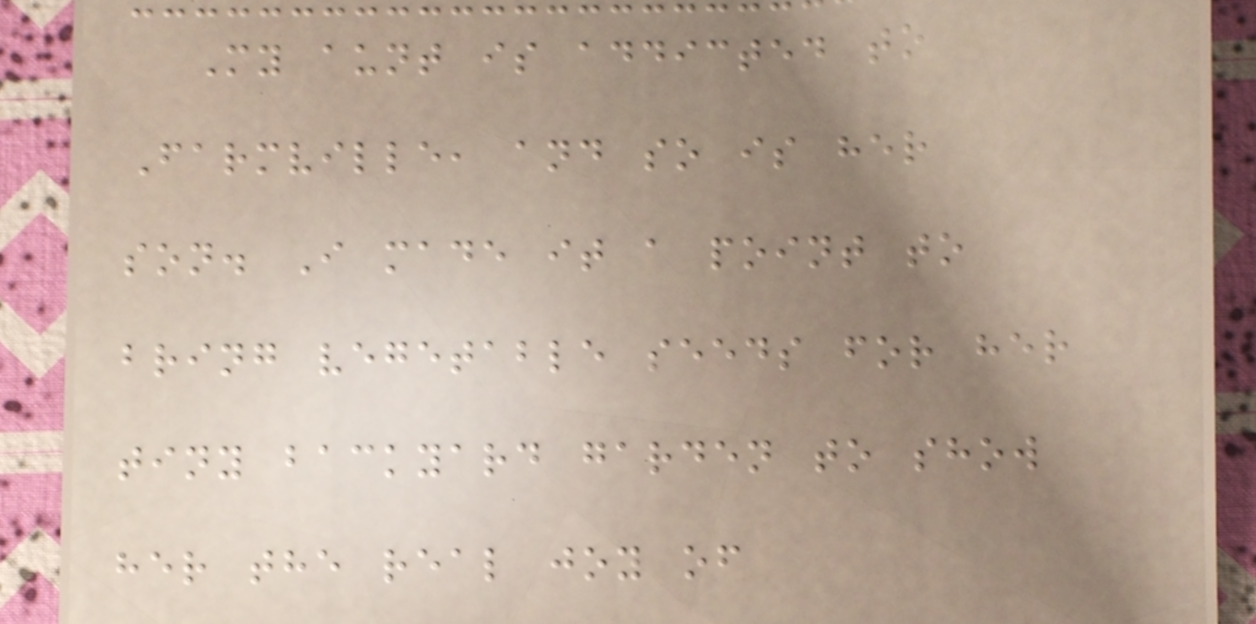My aunt is addicted to
Farmville, and so is her
son. I made it a point to
bring vegetable seeds for her
tiny backyard garden to show
her the real joy of
